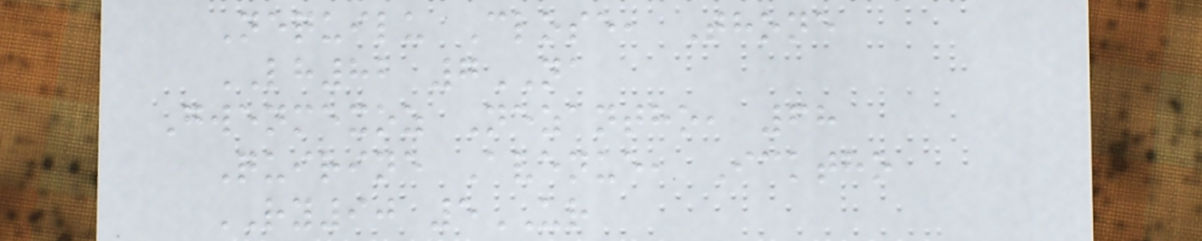Nequilu Close, Thone
LH82 7NA
Gwenmexoz Nezantho, 68
Quirine Avenue, Icktho
RY90 5UR
